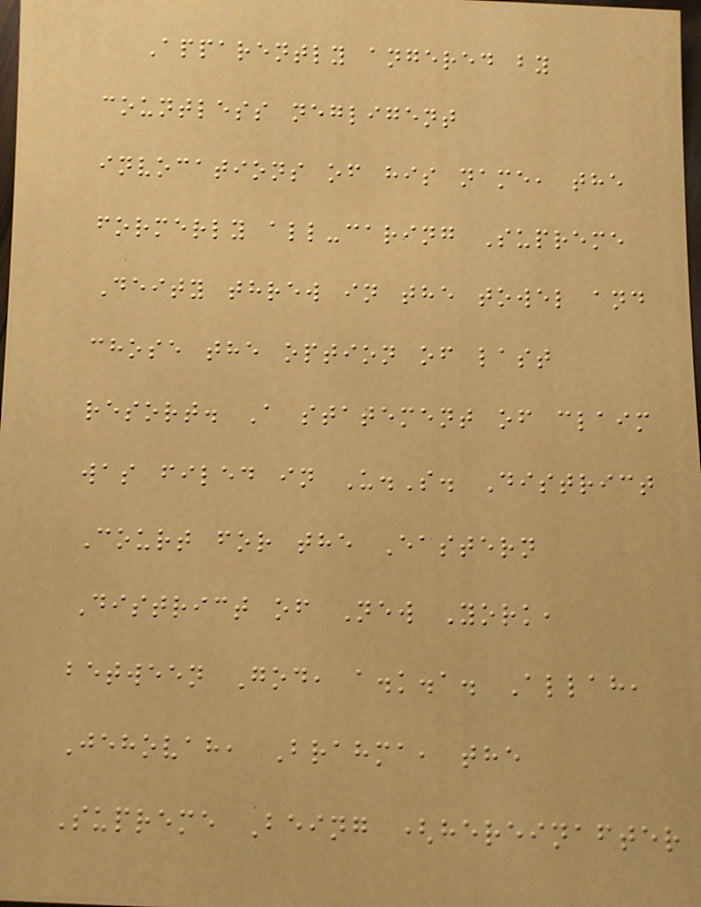Apparently angered by
countless negligent
invocations of his name, the
formerly all-caring Supreme
Deity threw in the towel and
chose the option of last
resort. A statement of claim
was filed in U.S. District
Court for the Eastern
District of New York,
between God, a.k.a. Allah,
Jehovah, Brahma, the
Supreme Being (hereinafter
